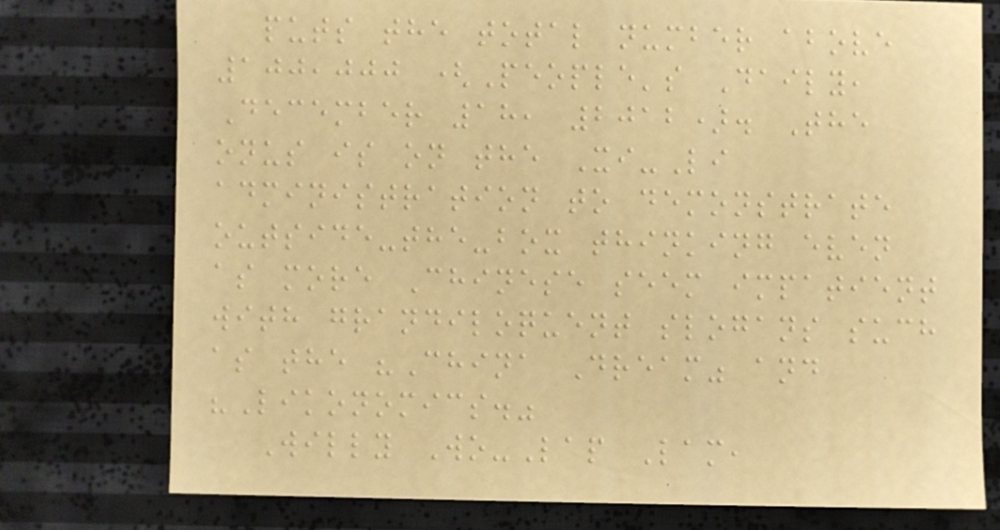puts the total number above
100,000 (People's Daily,
December 18, 2012). The
onus is on the Xi-Li
administration to demonstrate
outside-the-box thinking even
as more Chinese seem impatient
with grandiloquent slogans such
as the "China Dream" and
"Likonomics."
Willy Wo-Lap Lam,
